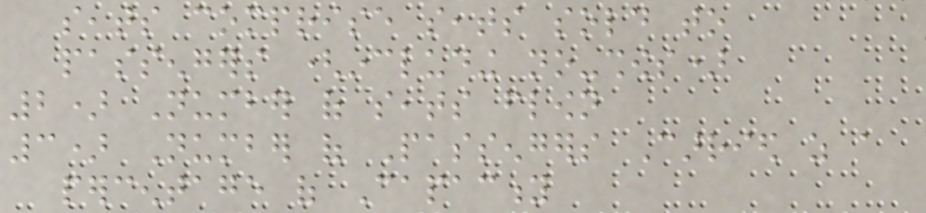seats comprise seats sold to
passengers (including no-shows)
2) Number of seats flown
3) Number of Passengers Carried as a
percentage of Capacity
